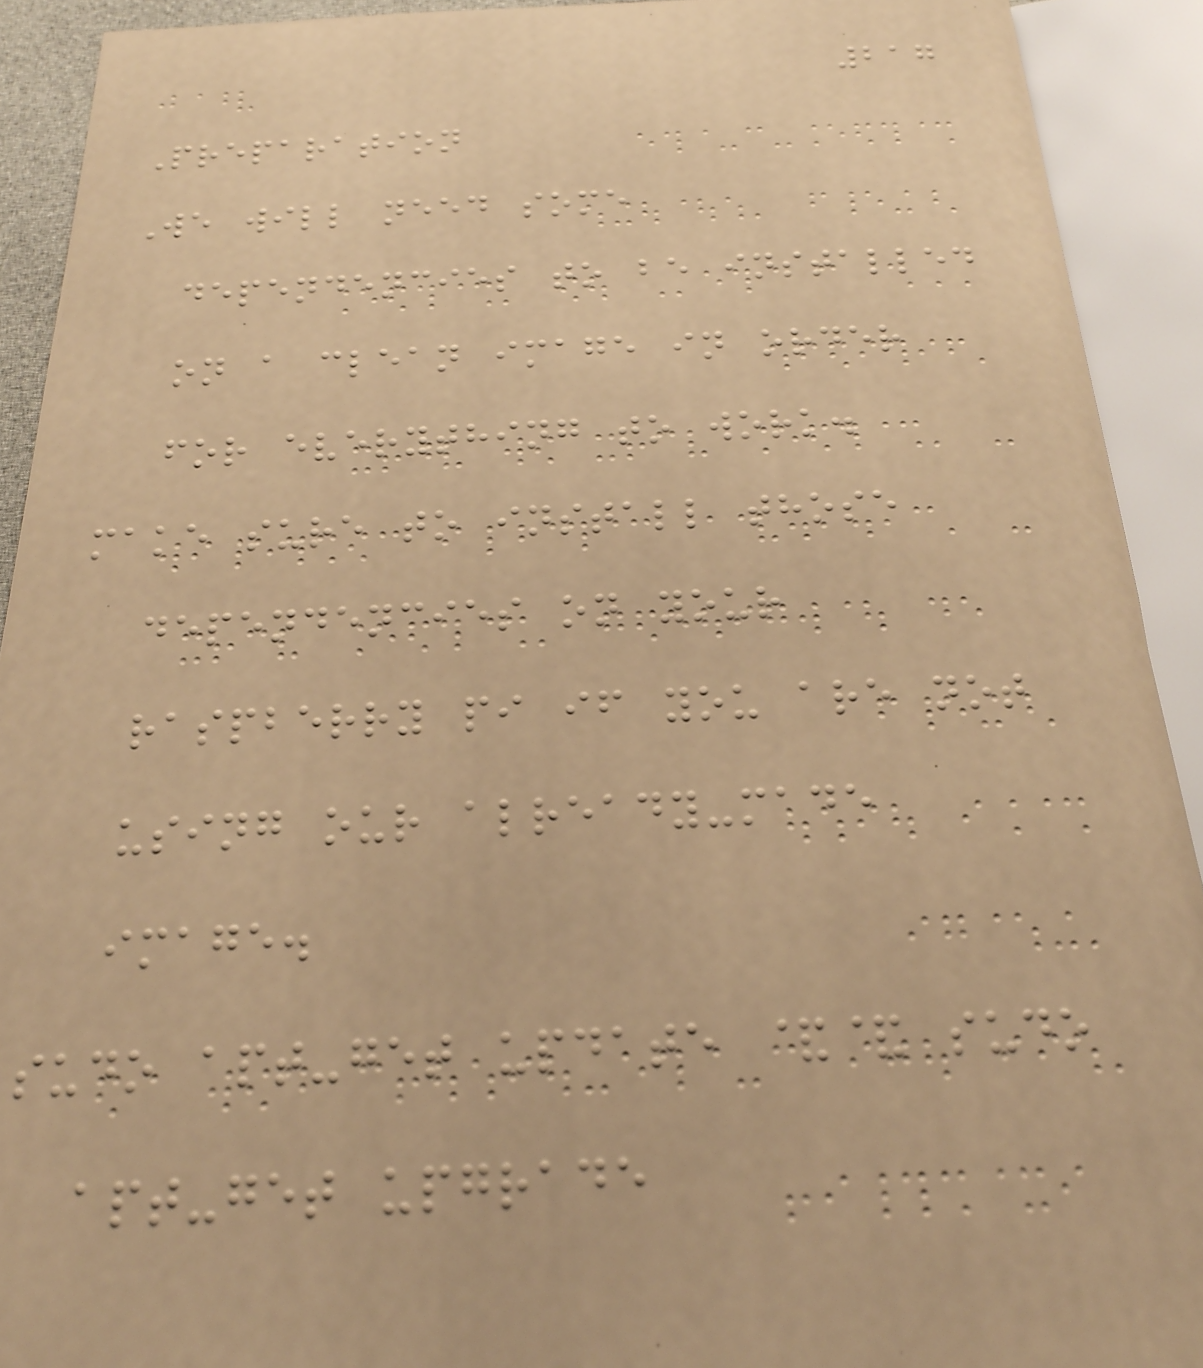217
Preparation
We will need some
dependencies to be installed
on a clean image in order
for everything to work.
make sure to install those
dependencies on your
raspberry pi if you are not
using our already-made
image.
sudo apt-get update && sudo
apt-get upgrade
